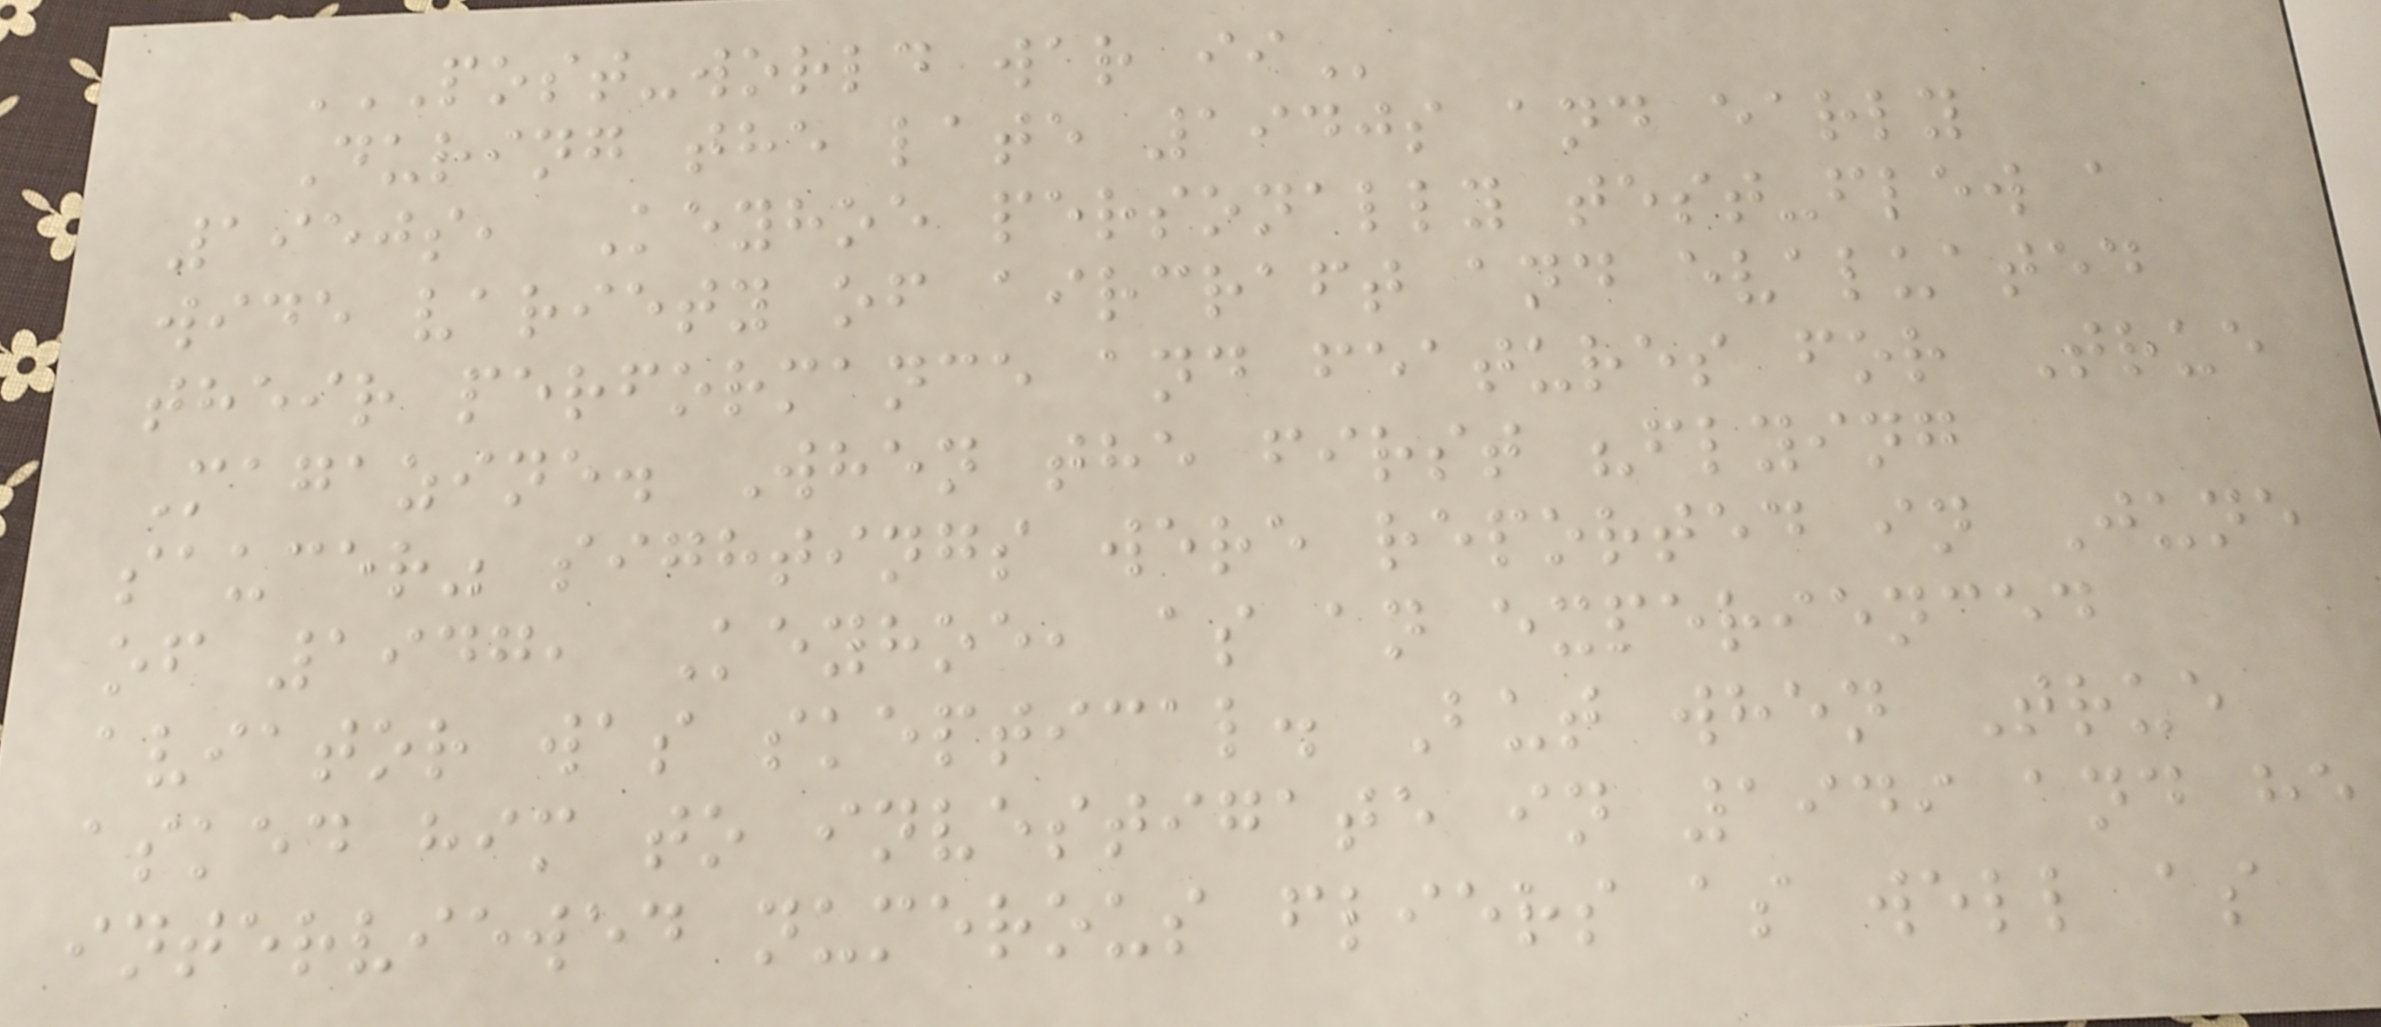POST-WORLD WAR II
During the late 1940s and early
1950s, Keyhoe personally test-flew a
wide variety of aircraft and evaluated
their performance and features for True
Magazine. When the first "flying
saucer" sightings were reported in June
of 1947, Keyhoe, as an experienced
aviator was skeptical. But when True
asked him to investigate in 1949 and he
interviewed numerous fliers as well as
